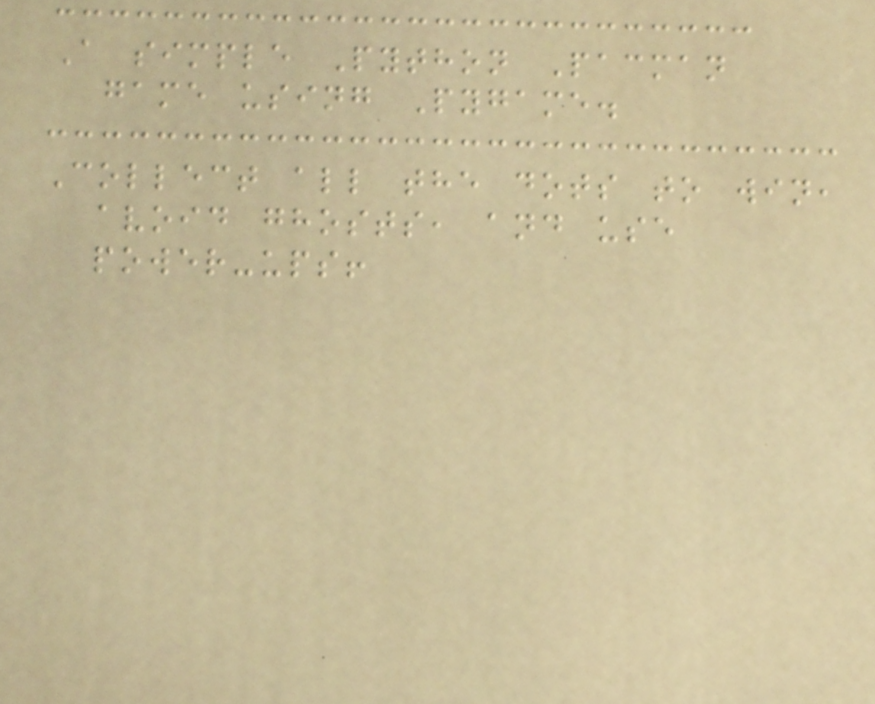A simple Python Pacman
game using Pygame.
Collect all the dots to win,
avoid ghosts, and use
power-ups!
